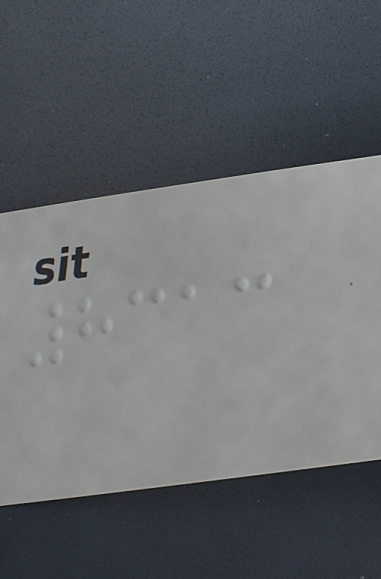8313
